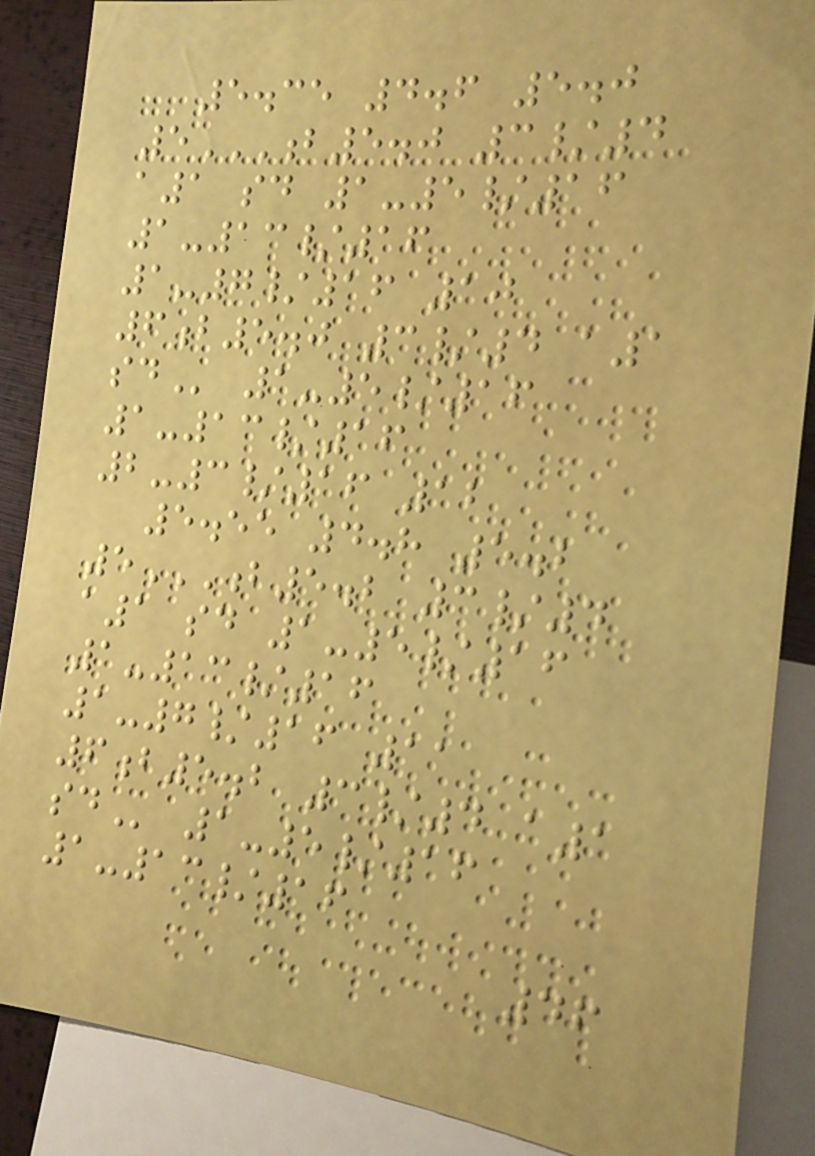5.35 4.6 5.0
5B5.0 3/4
A1 SD 1-5/16
1-13/16
1-7/16 10
6B5.0 3/4 A1
SD 1-5/16
1-13/16
2-3/16 12
5.55 4.8 5.2
5B5.2 3/4
A1 SD 1-5/16
1-13/16
1-7/16 11
6B5.2 3/4 A1
SD 1-5/16
1-13/16
46
